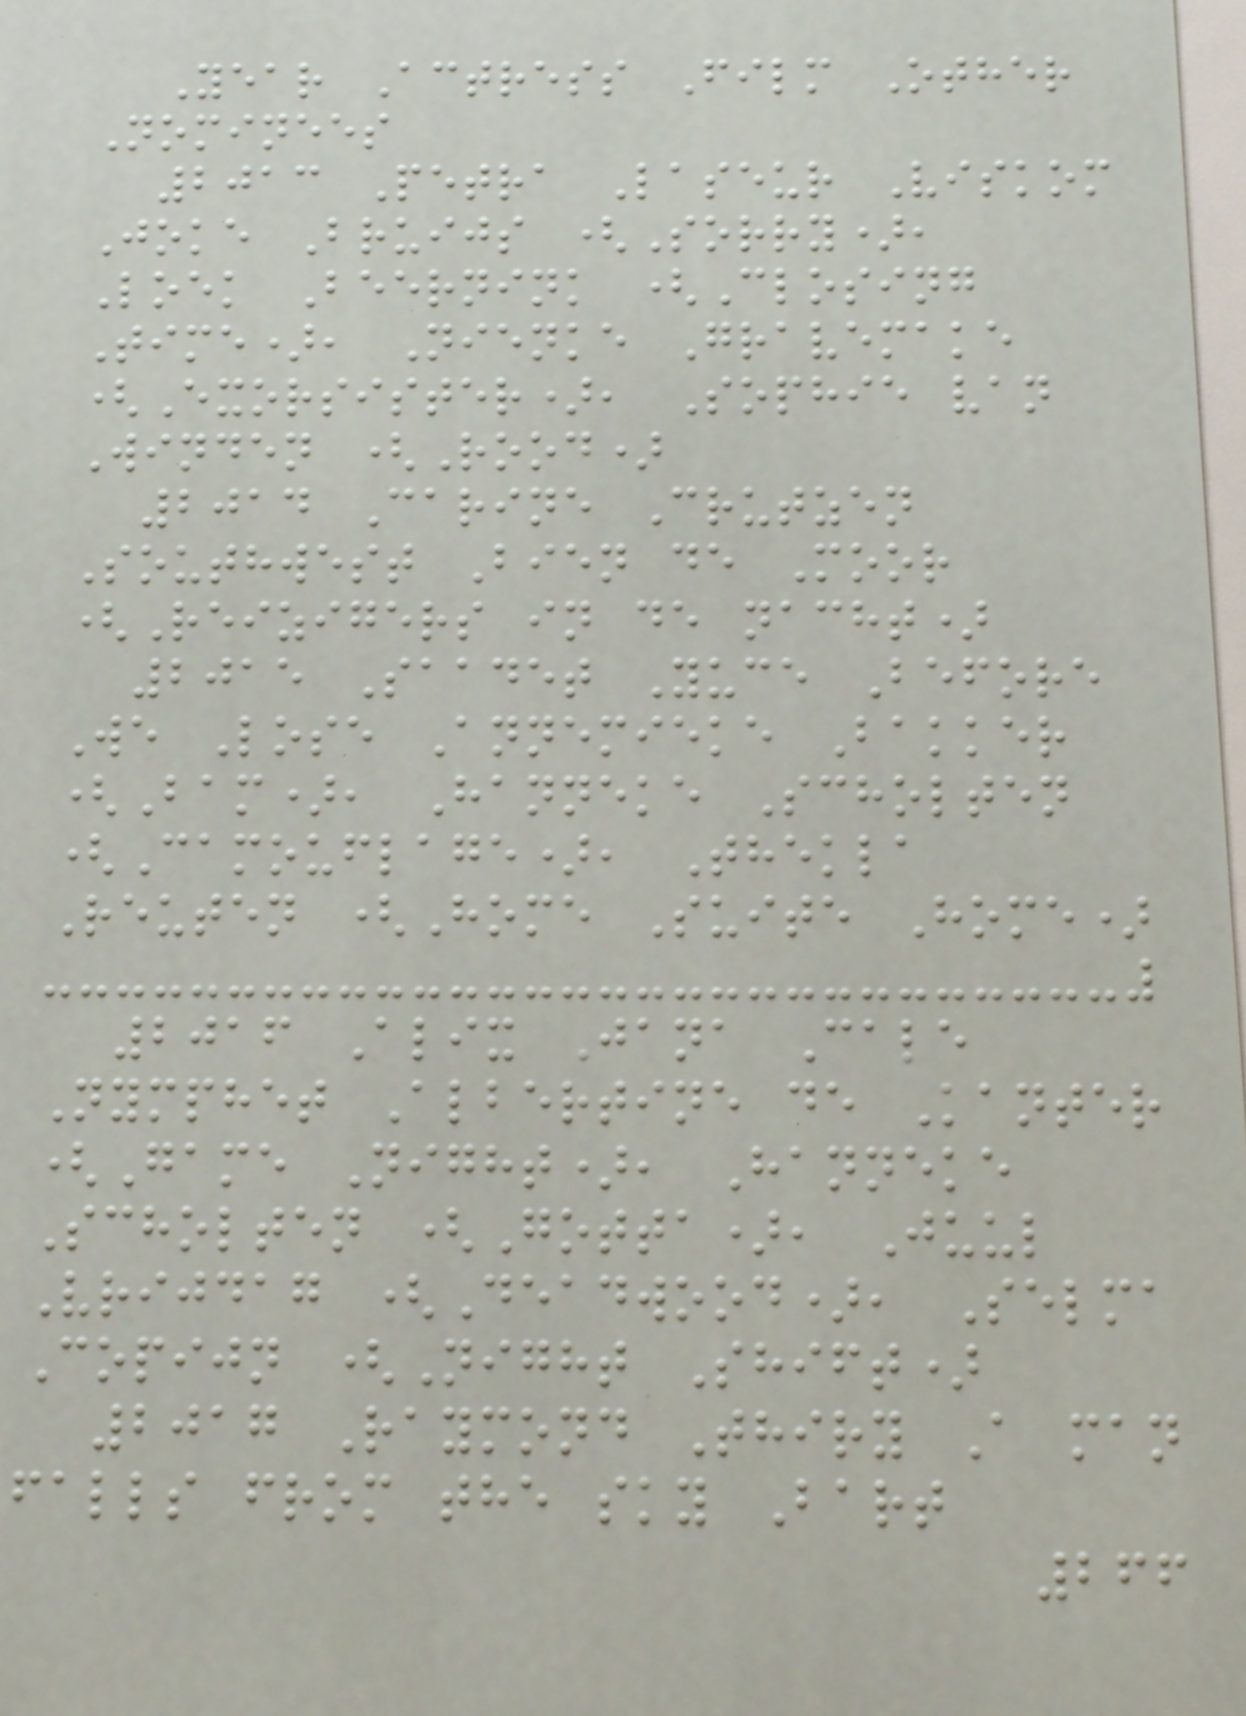Year Actress Film Other
Nominees
2013 Petra Laseur Viskom
Joke Bruijs (Sorry),
Loek Beernink (Closing
Time), Nienke Gravemake
(Exorsister), Sophie van
Winden (Rood)
2014 Carine Crutzen
Southwest Bien de Moor
(Reizigers in de nacht)
2015 Saadet Yuce Before
We Lose Annemieke Bakker
(Bam), Hanneke Scholten
(Camouflage), Thekla
Reuten (Home Suite Home)
2016 Alix Jana Cale
Nymphet Albertine de Kanter
(Game Night), Hanneke
Scholten (Gotta), Juul
Vrijdag (Deadwood), Selma
Copijn (Night Shift)
2017 Raymond Thiry A man
falls from the sky Bart
266
